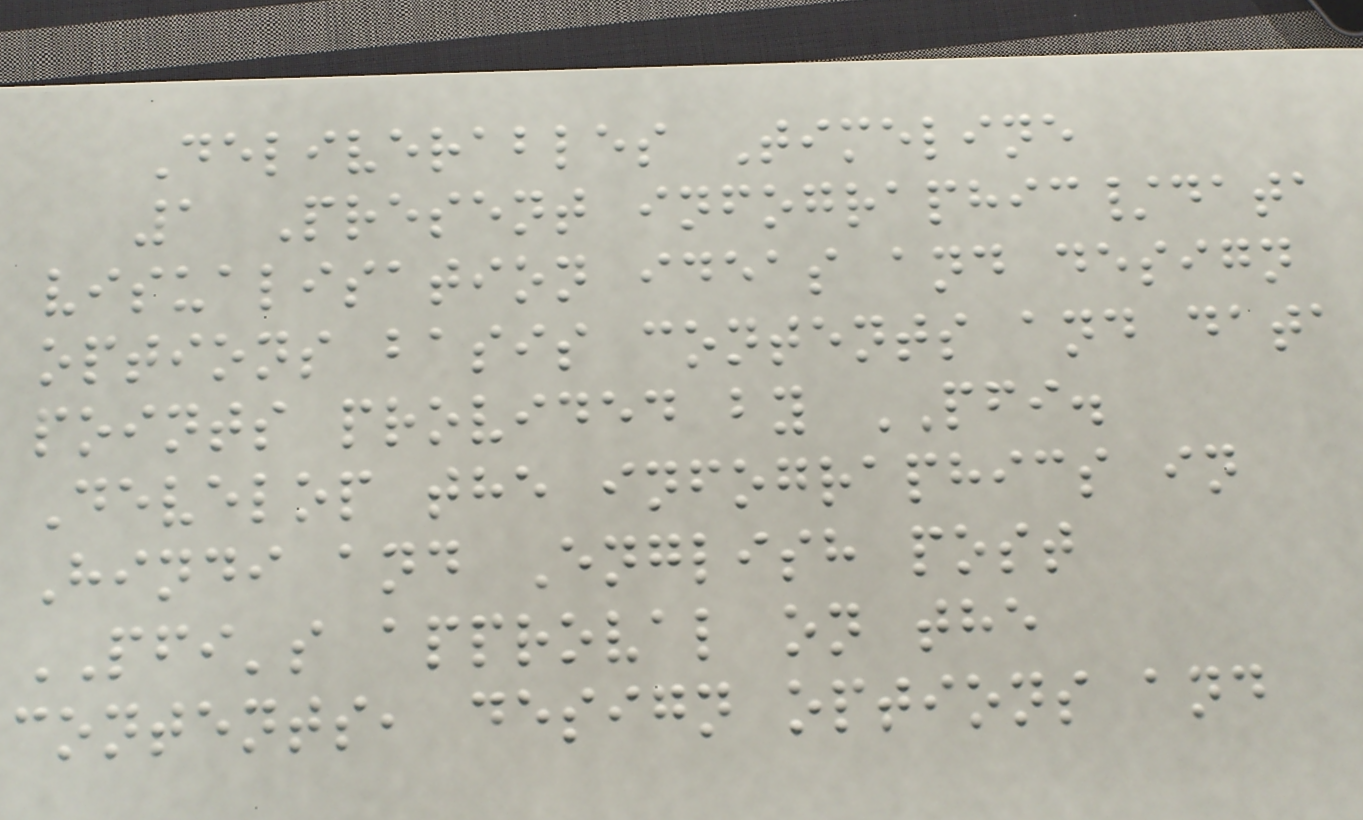Deliverables Timeline
1 Present infographic/data
visualisation ideas and design
options basis contents and data
points provided by PFI.
Develop the infographics in
Hindi and English post
PFI's approval on the
contents, design options and
